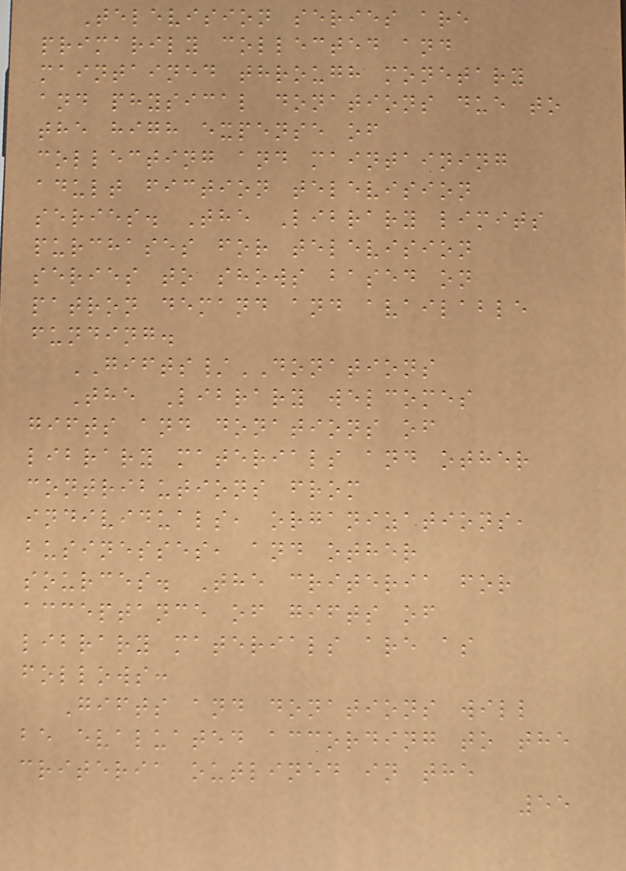Television series are
primarily collected and
maintained through monetary
and physical donations due to
the high expense of
collecting and maintaining
adult fiction television
series. The Library limits
purchases for television
series to shows based on
patron demand and available
funding.
GIFTS/DONATIONS
The Library welcomes
gifts and donations of
library materials and other
contributions from
individuals, organizations,
businesses, and other
sources. The criteria for
acceptance of gifts of
library materials are as
follows:
Gifts and donations will
be evaluated according to the
criteria outlined in the
55
